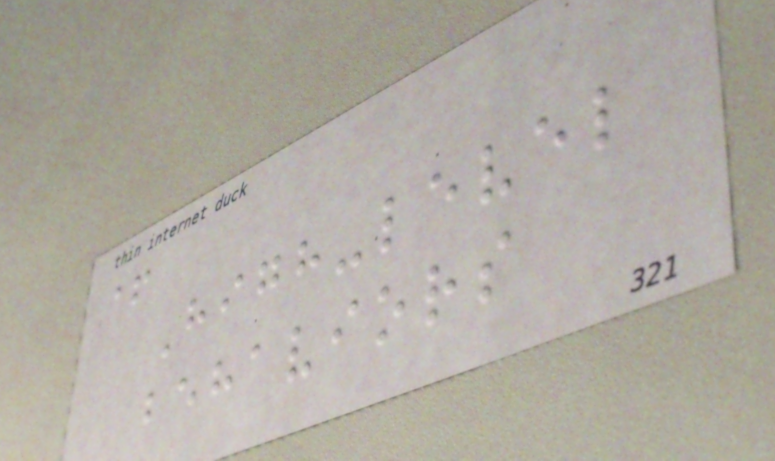+
High-level
behaviors
